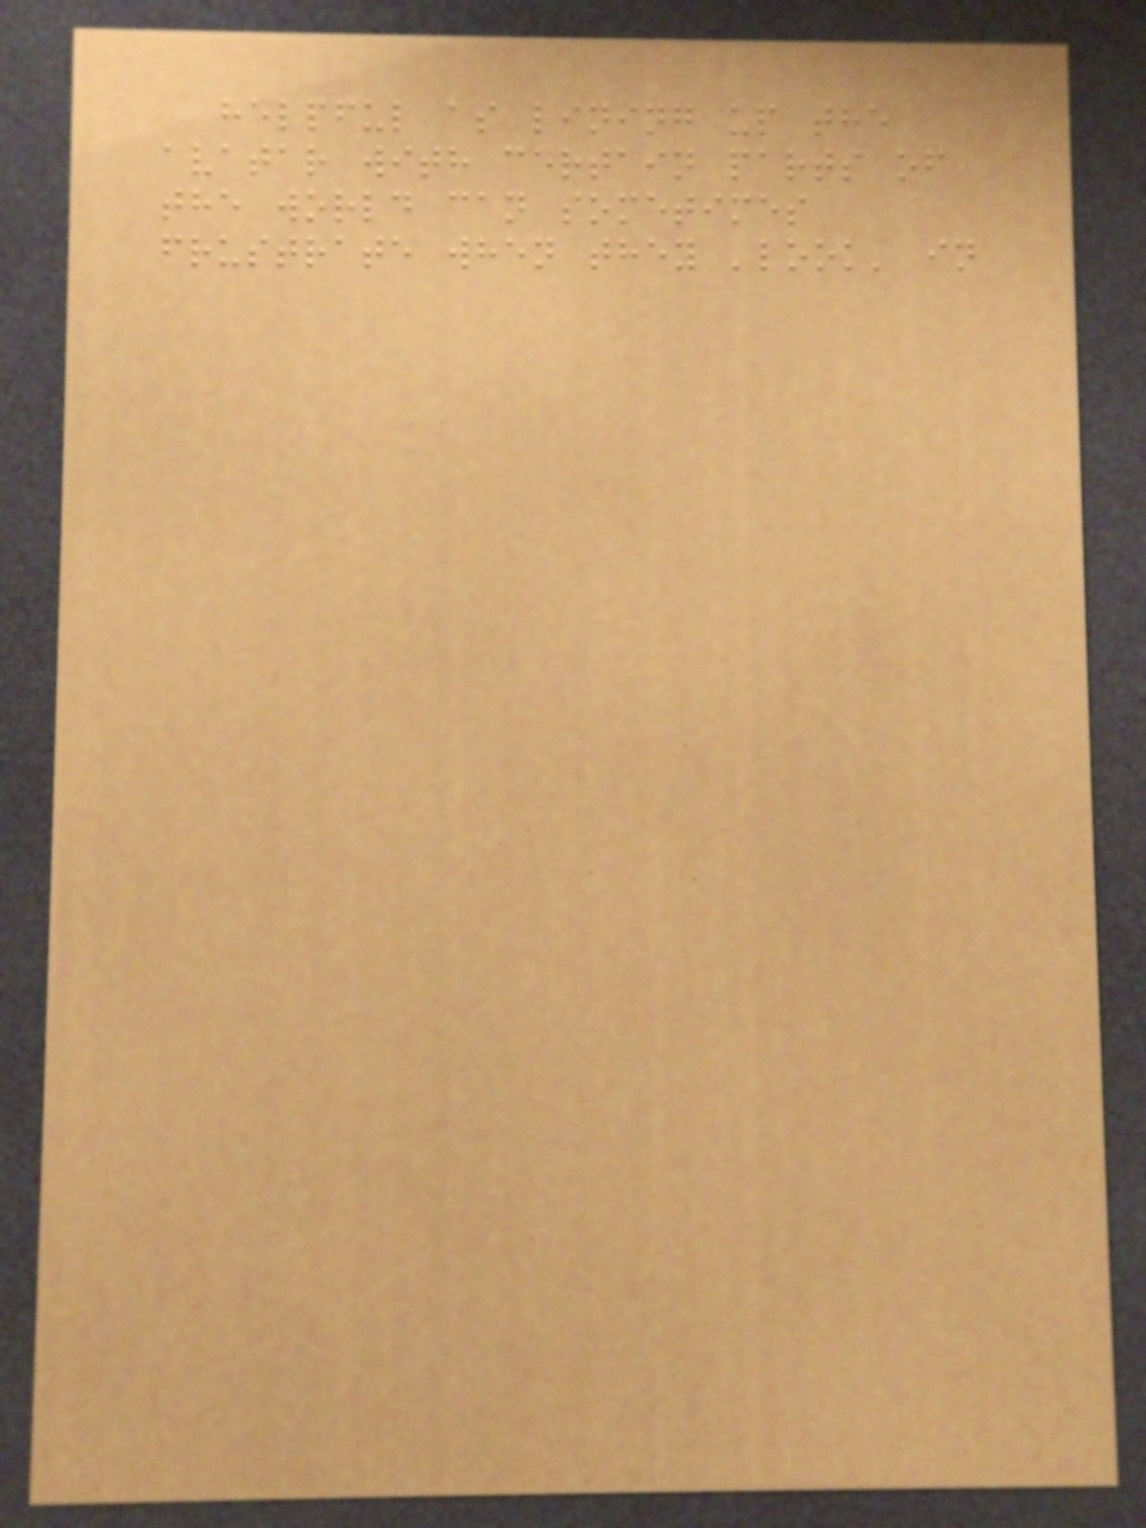helpful as lining up the
avatar with certain parts of
the world can sometimes
frustrate when they 'look' in
